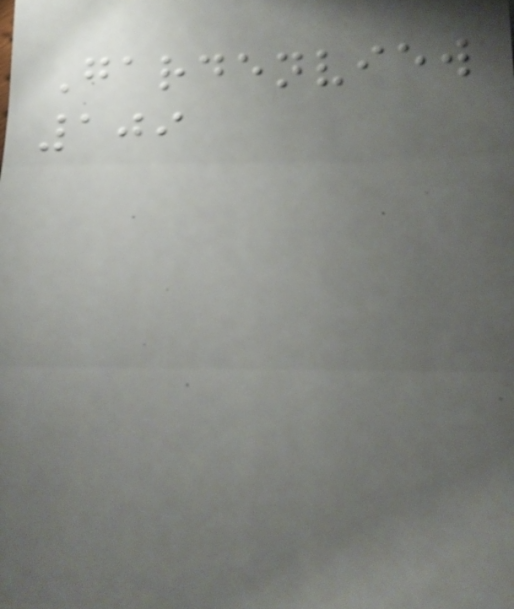Gardenview
109
